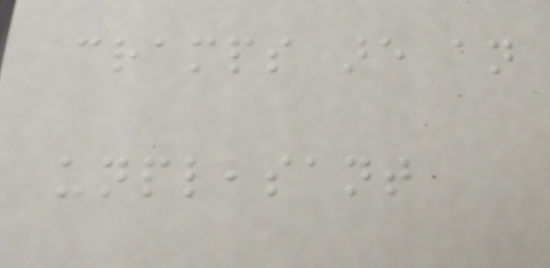cramps are an
unpleasant
